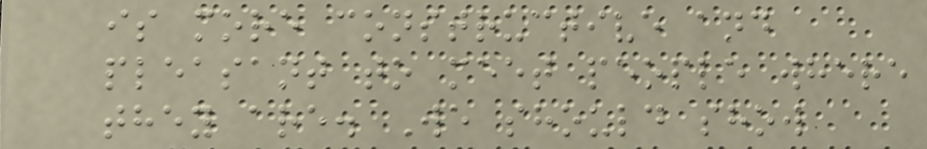is more constructive and
pleasant to meet people where
they are. We should show
